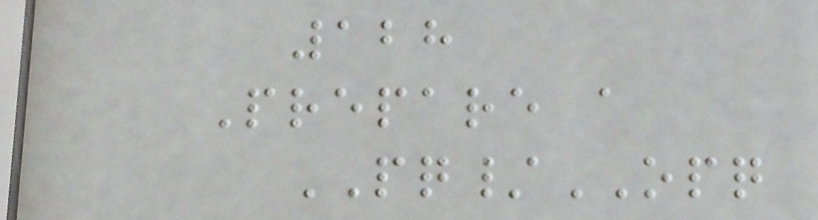128
Prepare a
PQ/OPQ
